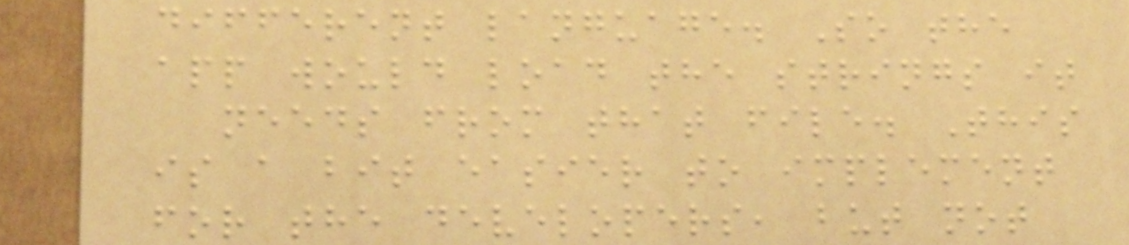different language. So the
app would load the strings it
needs from that file. This
is a bit easier to implement
for the developers, but not
